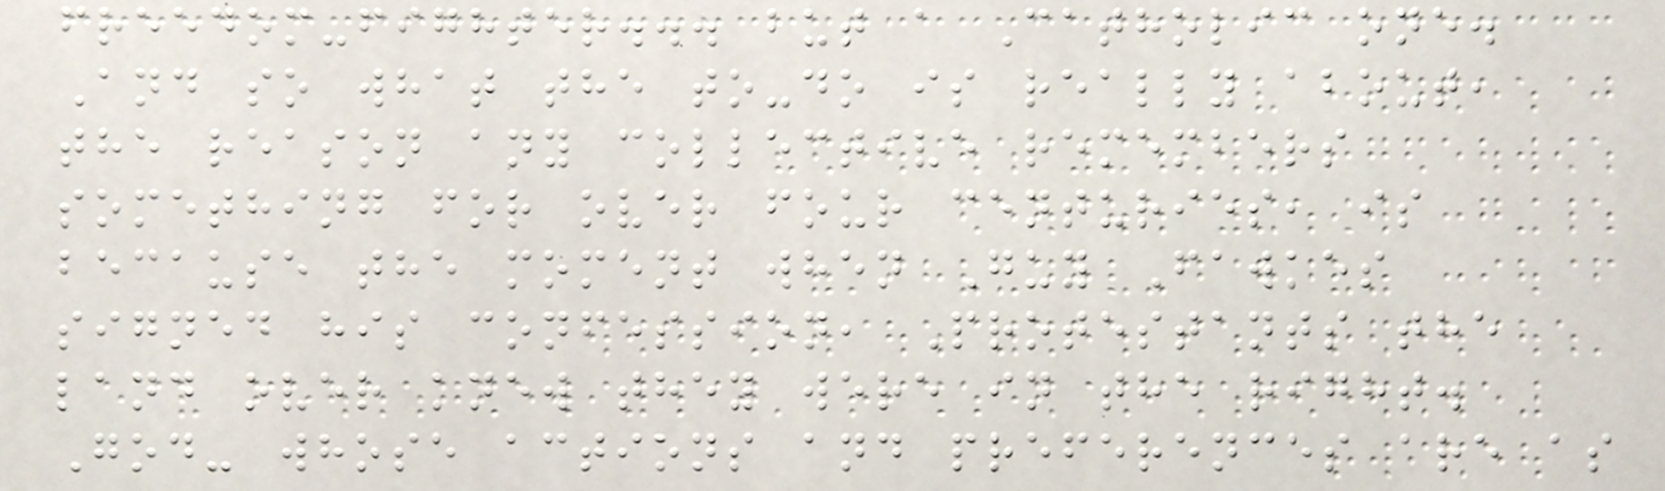freedom-fighter... but a Catholic one.
And so what the to-do is really about,
the reason any collective remembers
something for over four centuries, is
because the moment when Guy Fawkes
signed his confession, Protestants the
land over knew they were in the right.
God- whose actions and preferences are as
